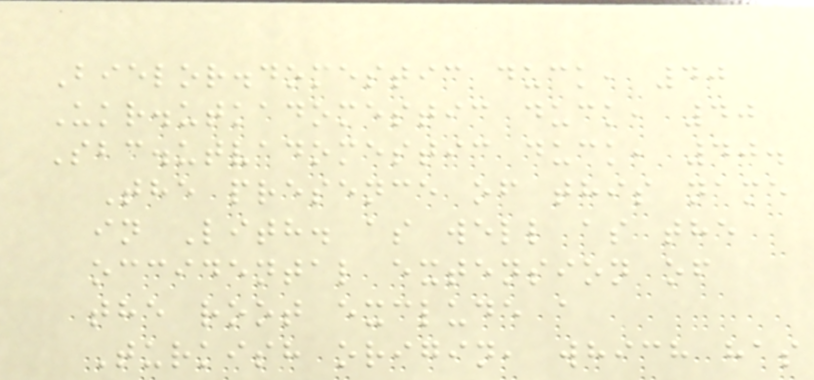Bielor.domestic duck, 40
Ukr.utkadomestic duck, 40
Sbc.utvadomestic duck, 40.
The presence of this name
in Lith. as well as the
occidental extension of
the root exclude a
Turkish origin, which has
